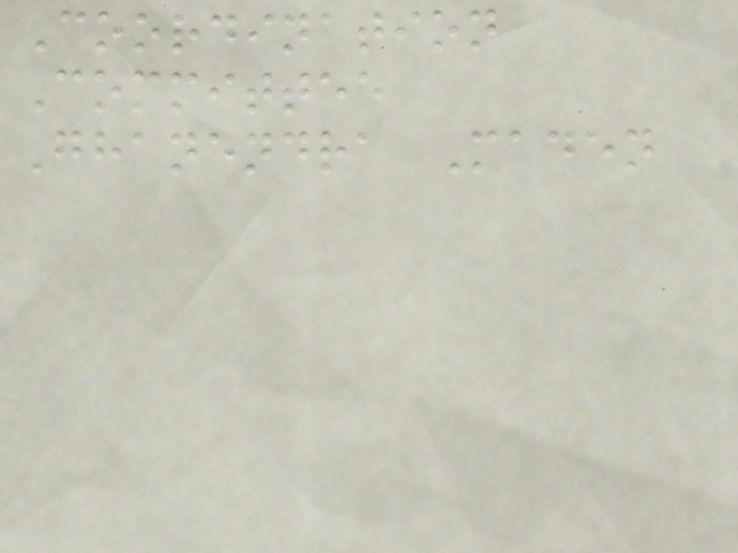Coordination
Committee
Ghanendra Maden
